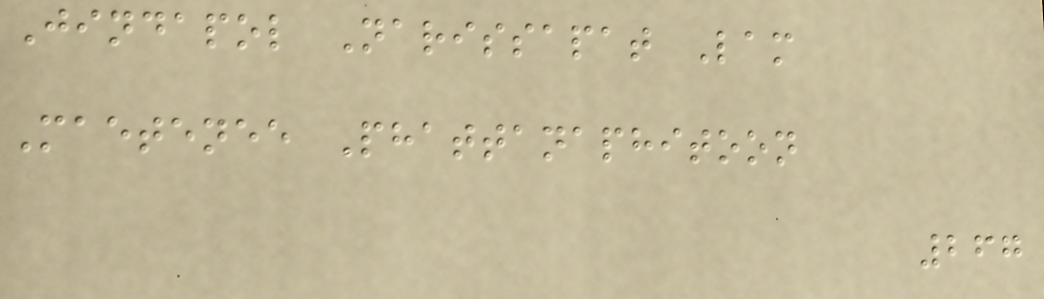Jindapol Narissapat Lam
Maetenee Phattanaphitoon
267
